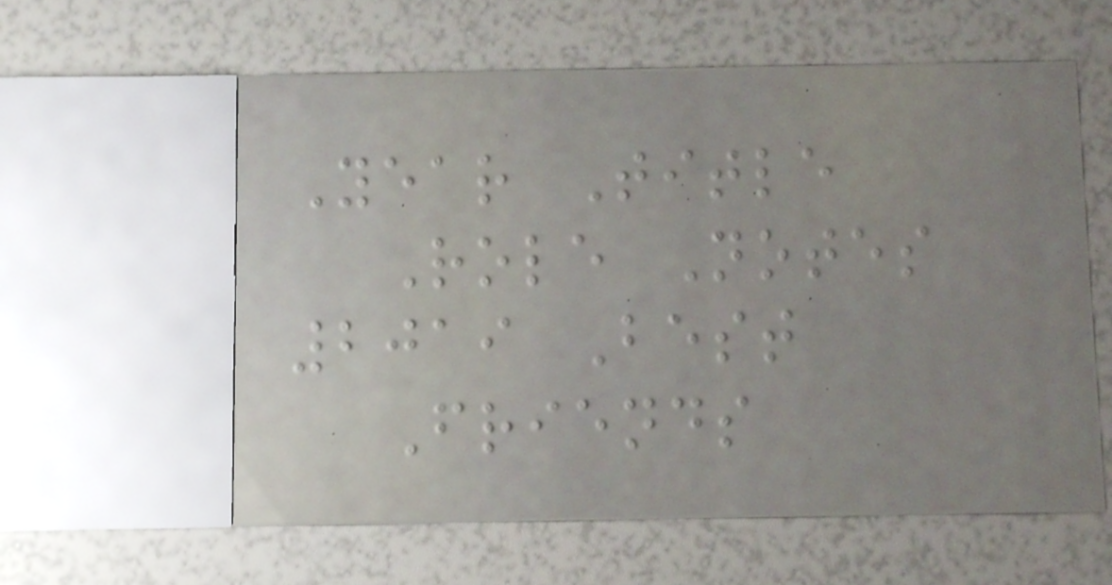Year Title
Role Notes
2019 Best
Friends
